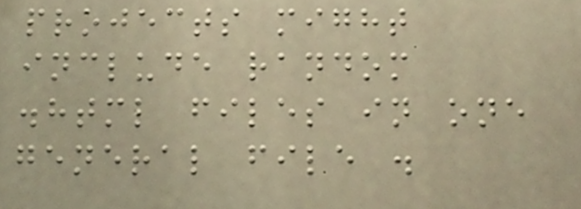projects might
include random
.html files in one
general file .
